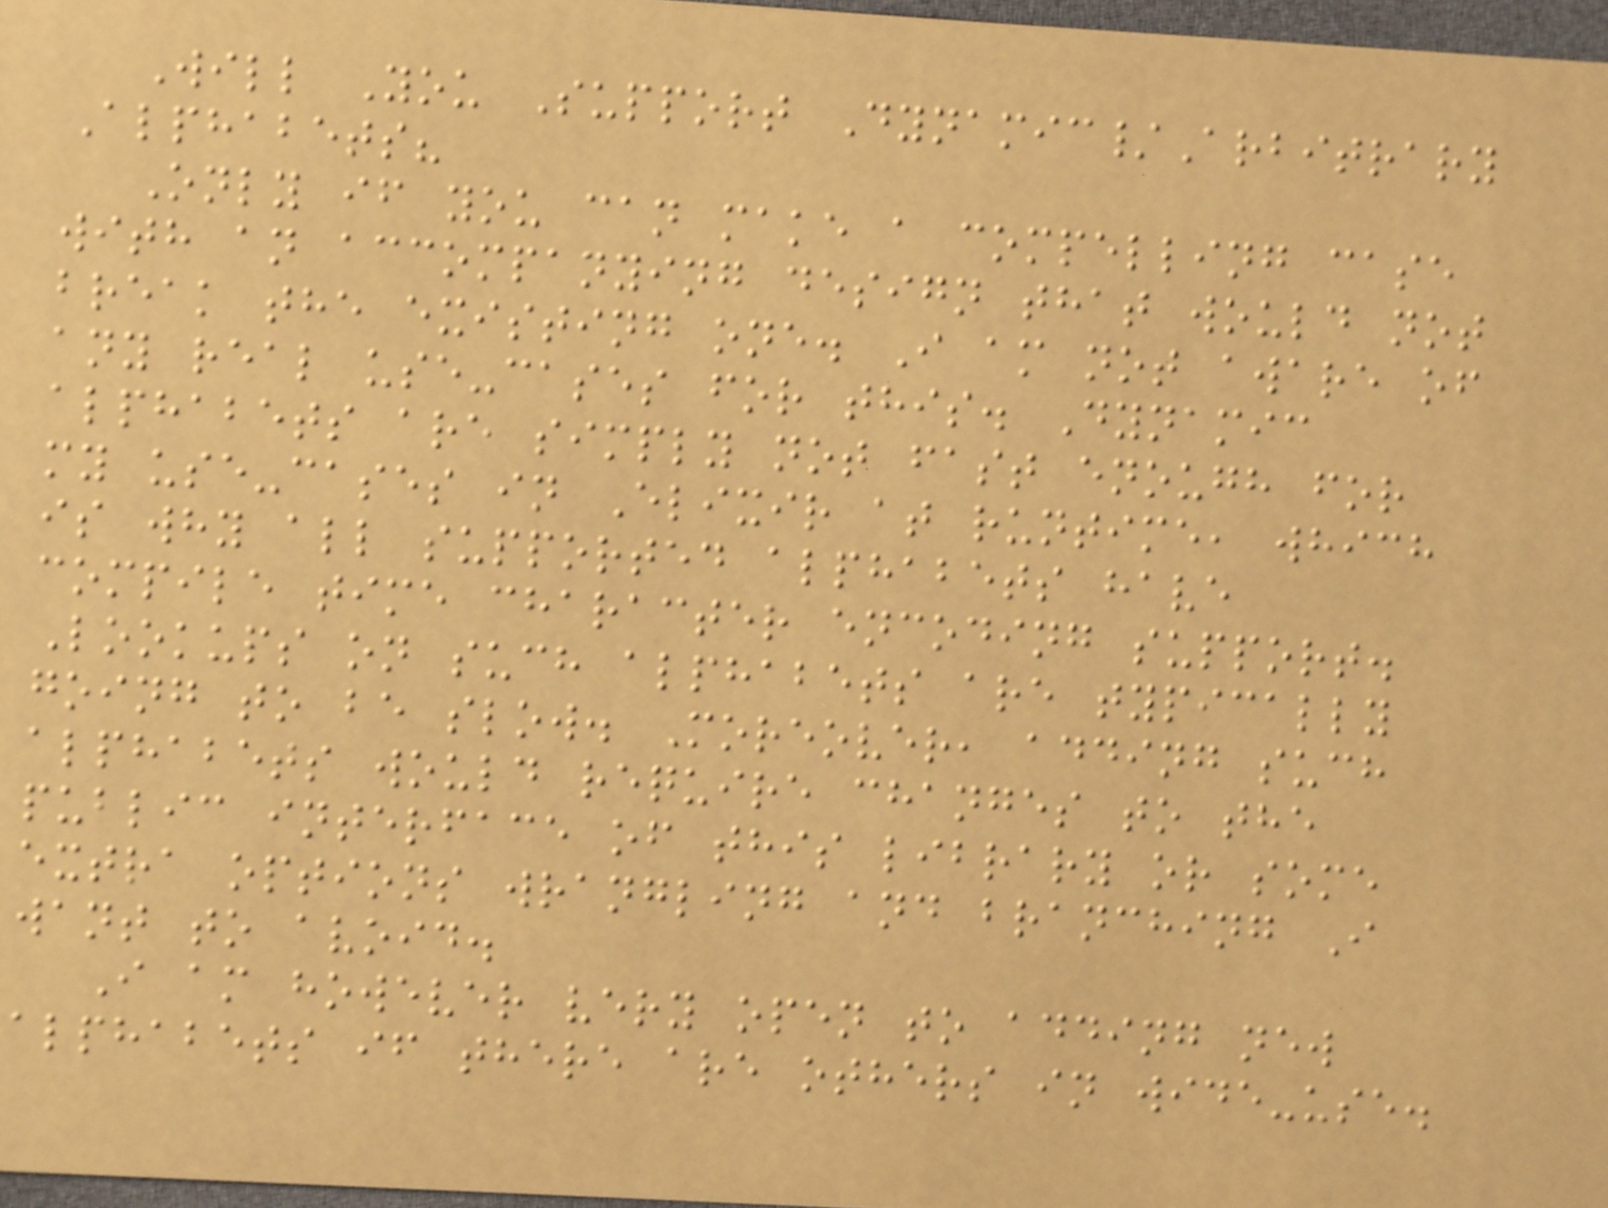Will You Support Dynamic/Arbitrary
Alphabets?
Only if you can make a compelling case
with an accompanying design that would not
break the existing one. I am not aware of
any real use-cases for this. Dynamic
alphabets are simply not fast enough for
my use-cases in Elixir at runtime, which
is why all supported alphabets have
compile time character encoding support.
Lookups on such alphabets are typically
going to be slow. Moreover, adding such
alphabets would require changes to the
public interface of this library or some
extra options wrangling and branching I
want to avoid.
I am however very open to adding new
alphabets if there are others in wide-use.
